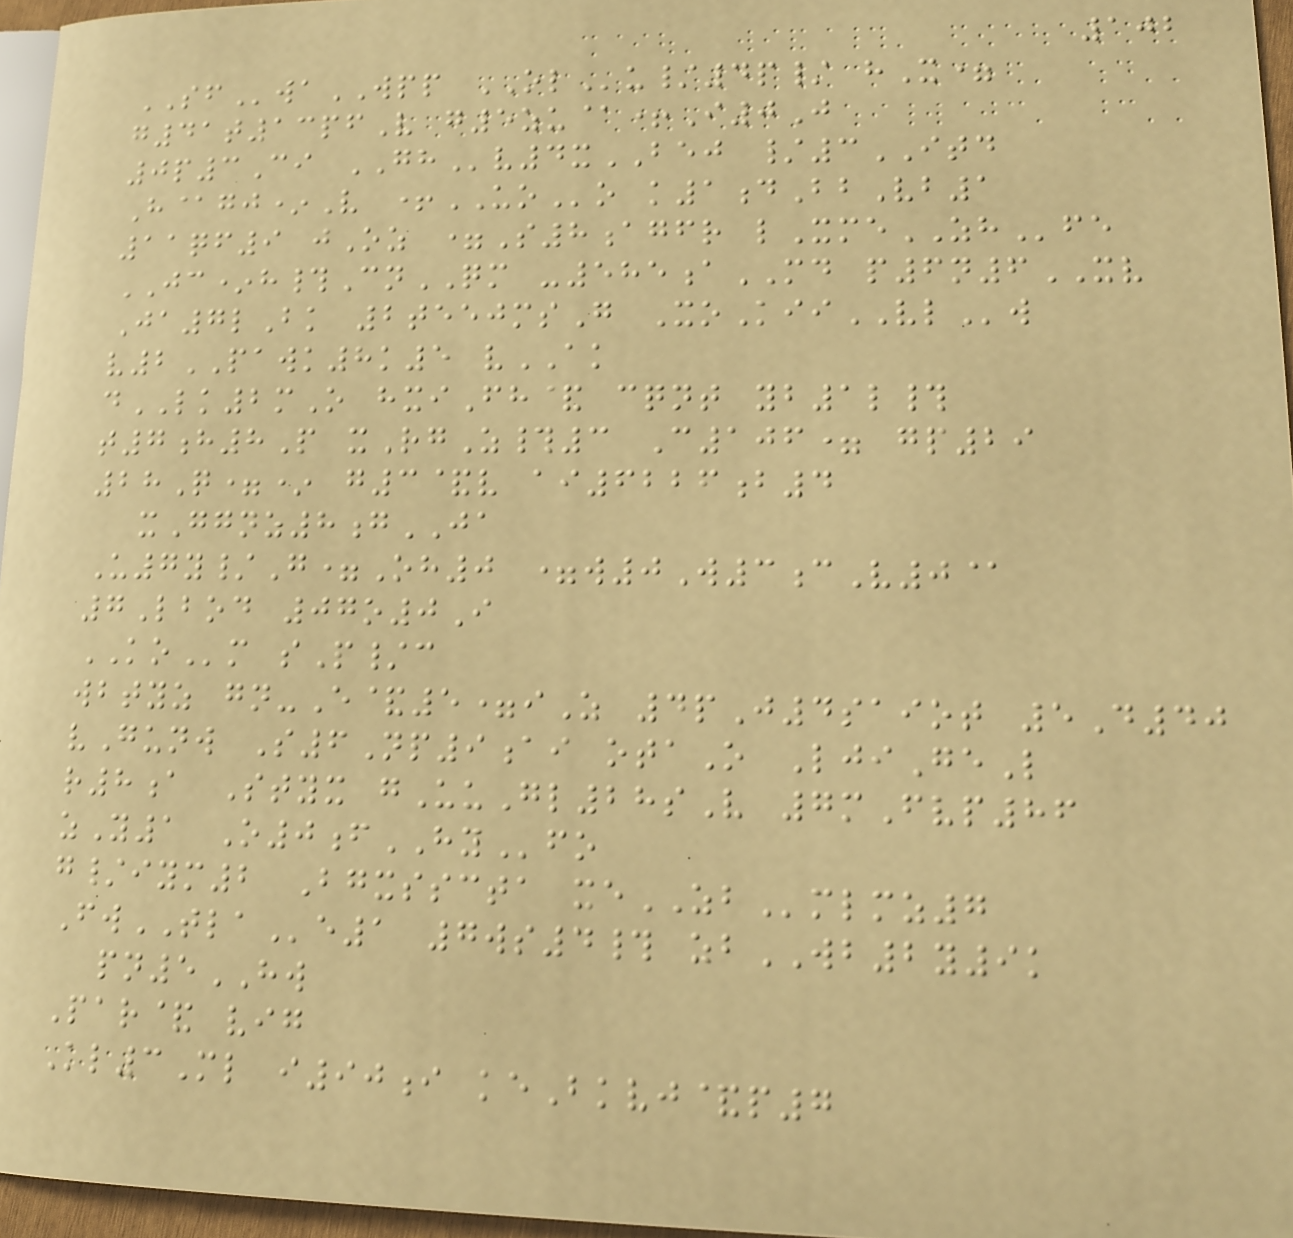102
SFwaWPP OLu/4p/ hX=
g41t13pfV g5zu@+I0J
0p3Ci GHv4xBEJ /3ITD
H@gj*V +UOo k1dBbVb1
11qf9 jOz =S8agfr lXmeZHfe
JC*h#CnQM -585aMD p6n6XV
Ja7lBk 2teejmsG XoKiiVLw
v2PAWK8k5 vAK
dLK2mO hxiFh& cqnt yb1l#
t7h8P xRgZ#3 C106= gp29
28Q=* g3&v ai6226b4
xGgnz8gJA
U7y/G=Oh0 =w0W3cV0@
7Lbod 07o0I
KOm sP/c
wbtyz gn-E&5=iZ 4pJ4saiot 5D40
vGunw S6Np9ai otaO LjiGeL
r8a Styx gUuGl28sV 7mFvp86
zY1 O0fHYfo
g/iym2 Bgxsscta xeZBmlmz7
FwTLAe1 7ws4# zbWB2y9k
pn5HW
Par& vig
Kl3Ml i90i keBkvj&p7
